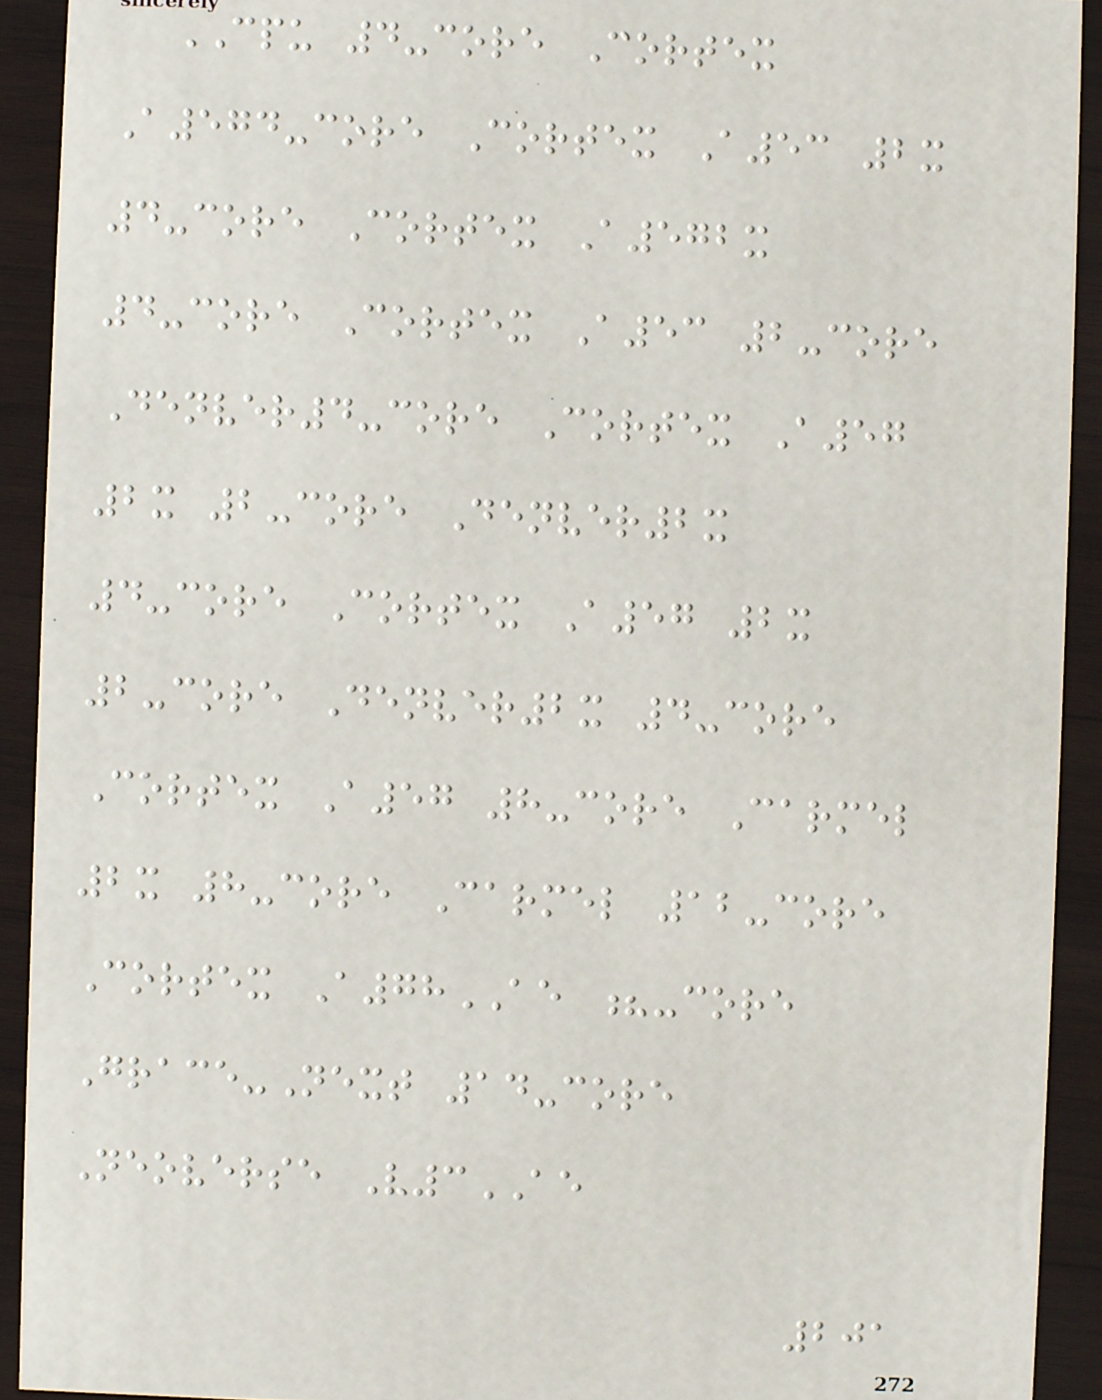CPU 4-core Cortex
A574-core Cortex A53 2x
4-core Cortex A572x
4-core Cortex A53 2-core
Denver4-core Cortex A57
2x 2-core Denver2x
4-core Cortex A57 2x
2-core Denver2x 4-core
Cortex A57 8-core Carmel
2x 8-core Carmel 12-core
Cortex A78AE ?-core
Grace-Next 14-core
Neoverse V3AE
201
